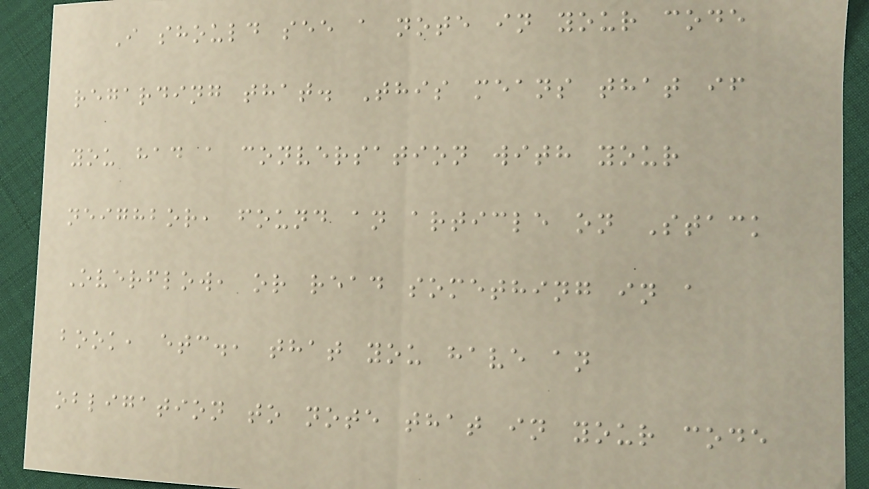I should see a note in your code
regarding that. This means that if
you had a conversation with your
neighbor, found an article on Stack
Overflow, or read something in a
book, etc., that you have an
obligation to note that in your code
